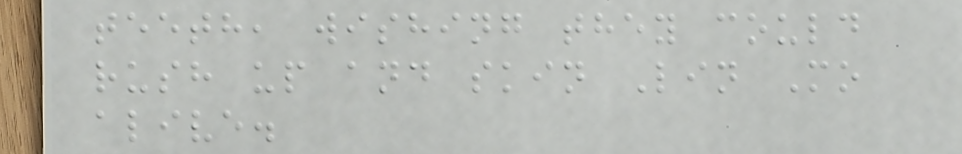teeth, wishing they could
rush up and skin Lin Mo
alive.
